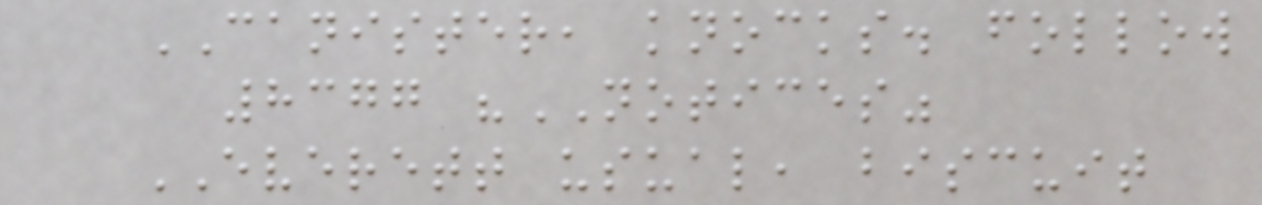CANISTER, knocks. follow
8377 "NOTICES"
EVERETT usual, biscuit
